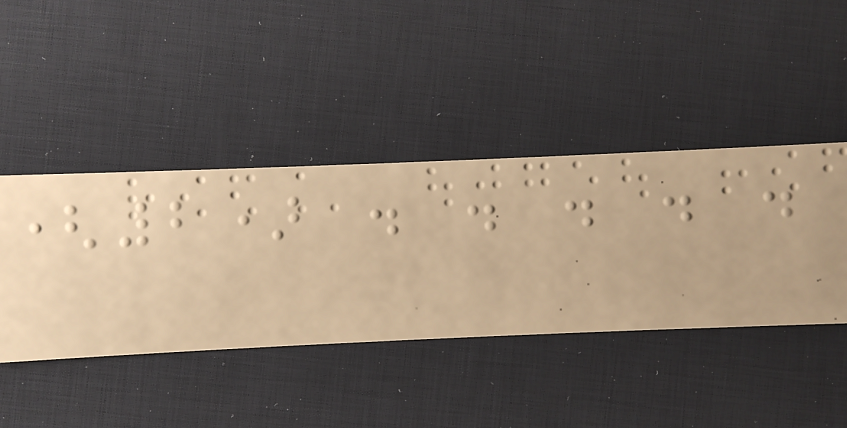(2) . . . . .
